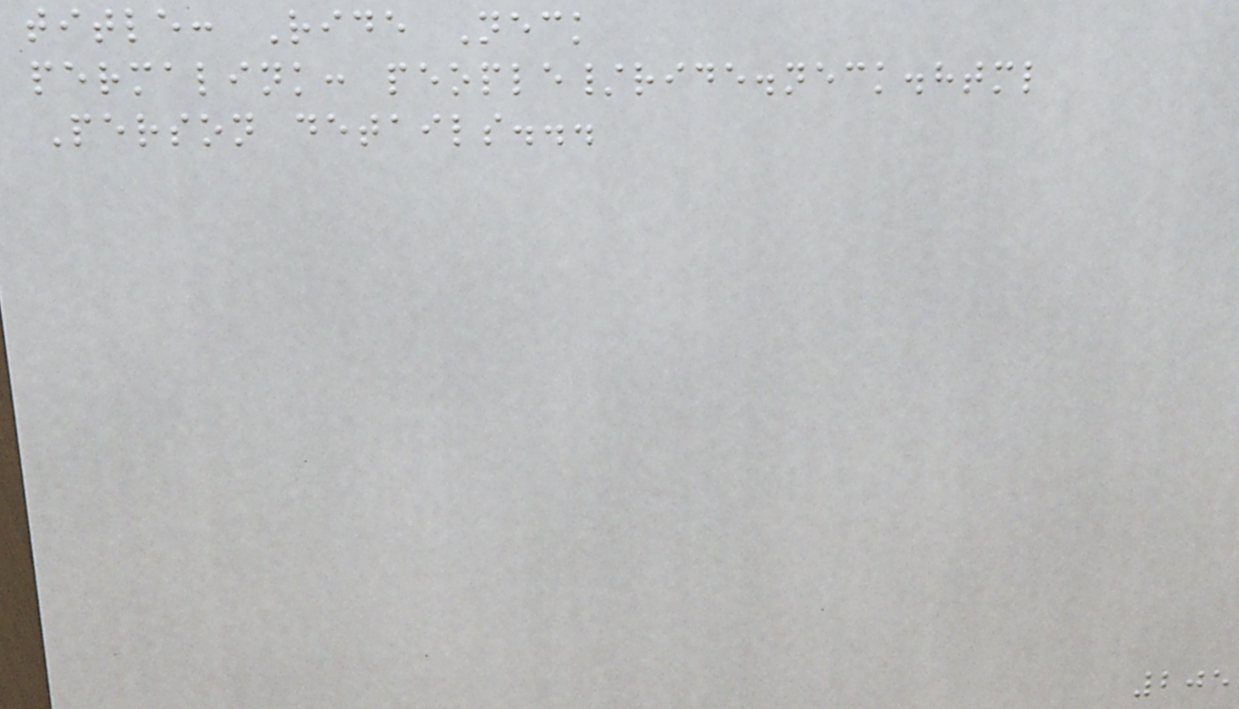title: Ride Neck
permalink: people/ride.neck.html
Person details...
205
